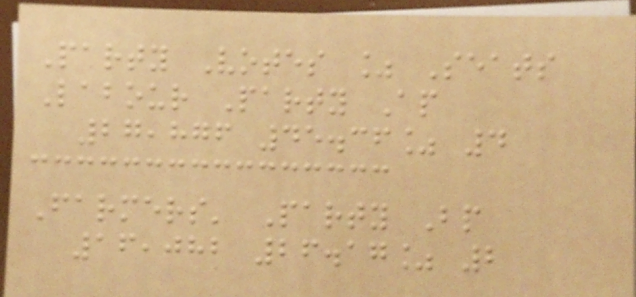Party Votes % Seats
Labour Party Ap
27,876 45.36% 4
Farmers' Party Bp
16,082 26.17% 2
